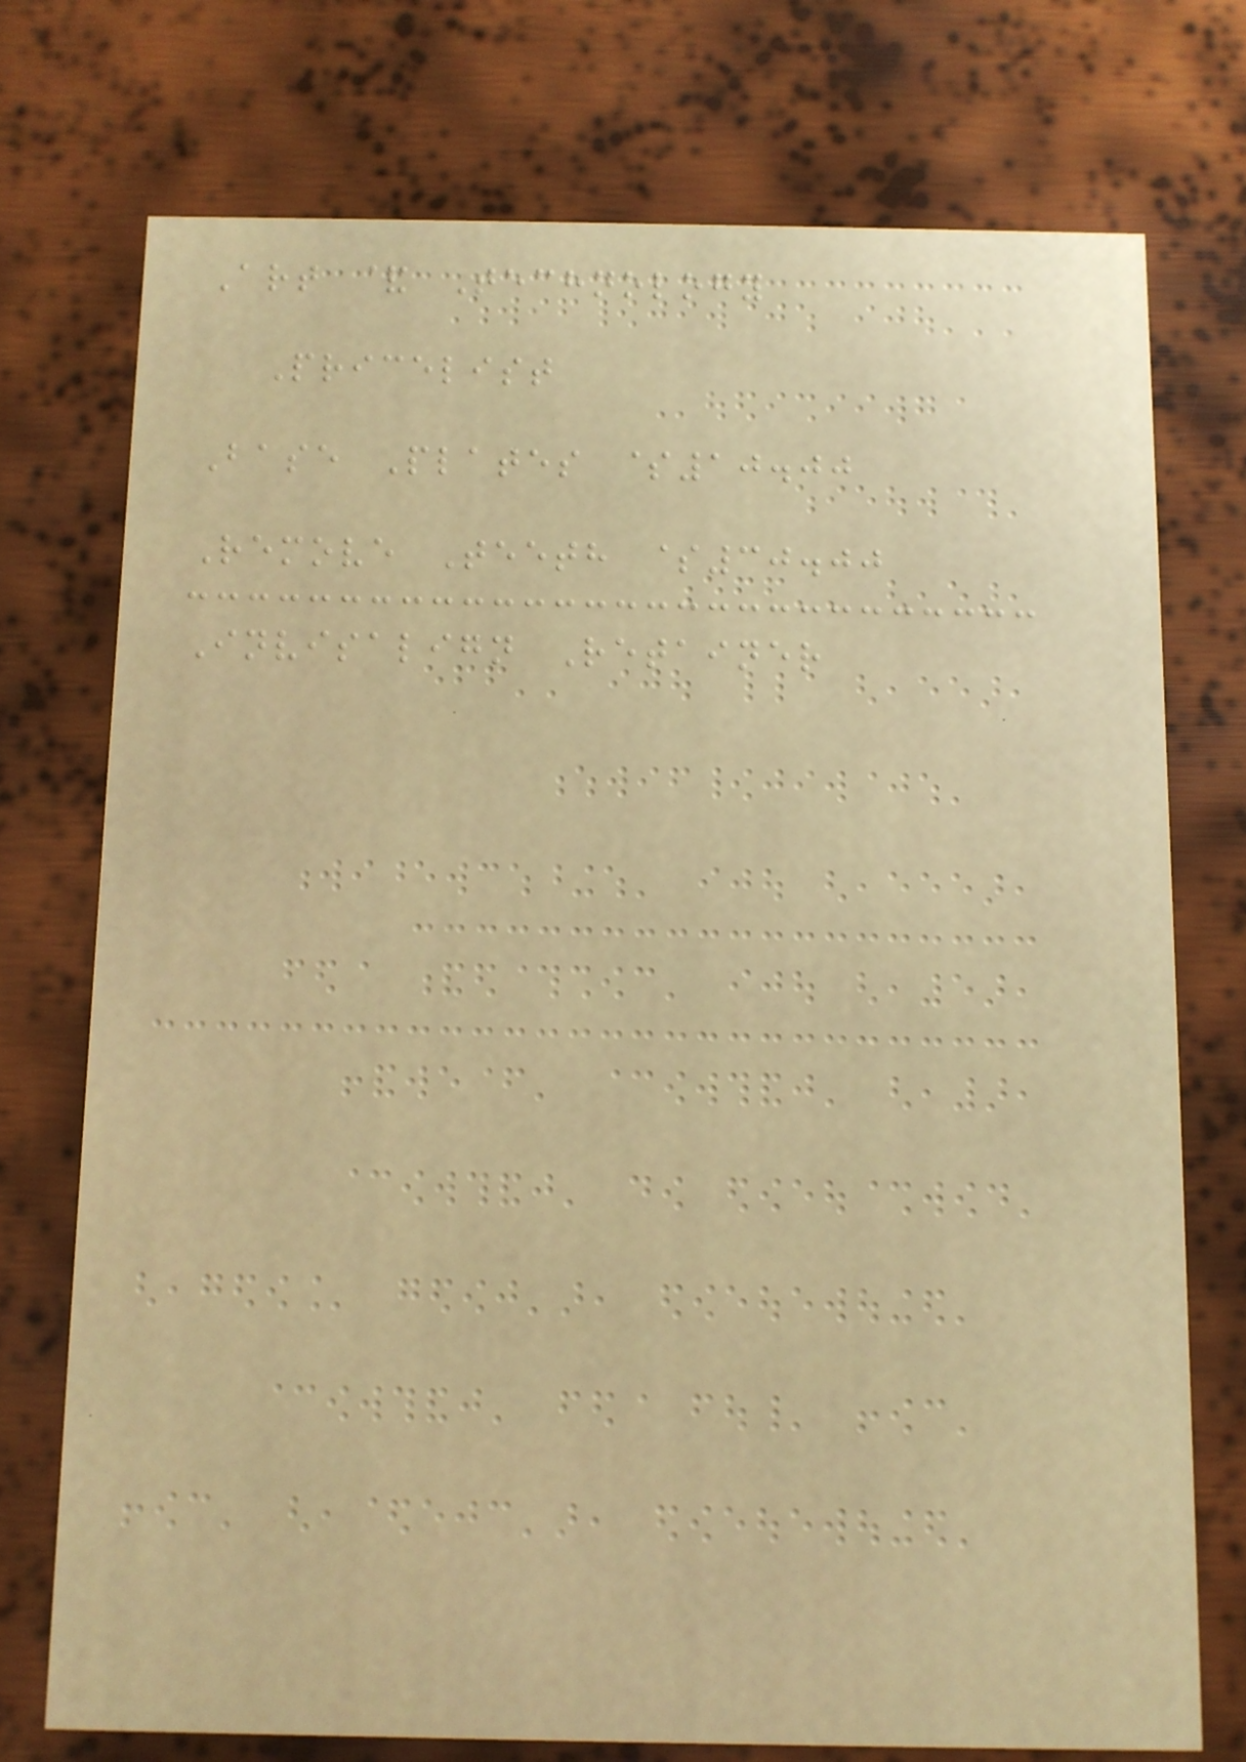Art & Technology
Pricelist
Base Plates $10.00
Remove Teeth $30.00
Invisalign Retainer
